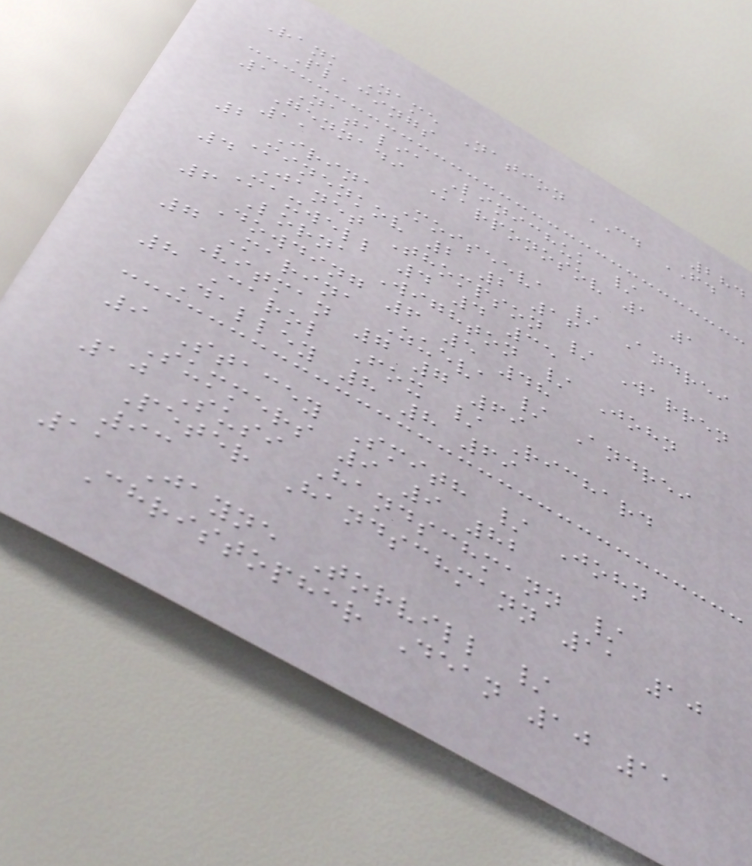284
Rank Name Nation CD FD
Placings
1 Natalia Linichuk /
Gennadi Karponosov 1 1
11
2 Irina Moiseeva / Andrei
Minenkov 2 2 16
4 Janet Thompson / Warren
Maxwell 4 4 35
6 Lorna Wighton / John
Dowding 6 5 48
7 Marina Zueva / Andrei
Vitman 7 7 69
8 Carol Fox / Richard
Dalley 8 8 69
9 Stacey Smith / John
Summers 9 9 82
10 Susi Handschmann /
Peter Handschmann 11 10
93
11 Jayne Torvill /
Christopher Dean 10 11
